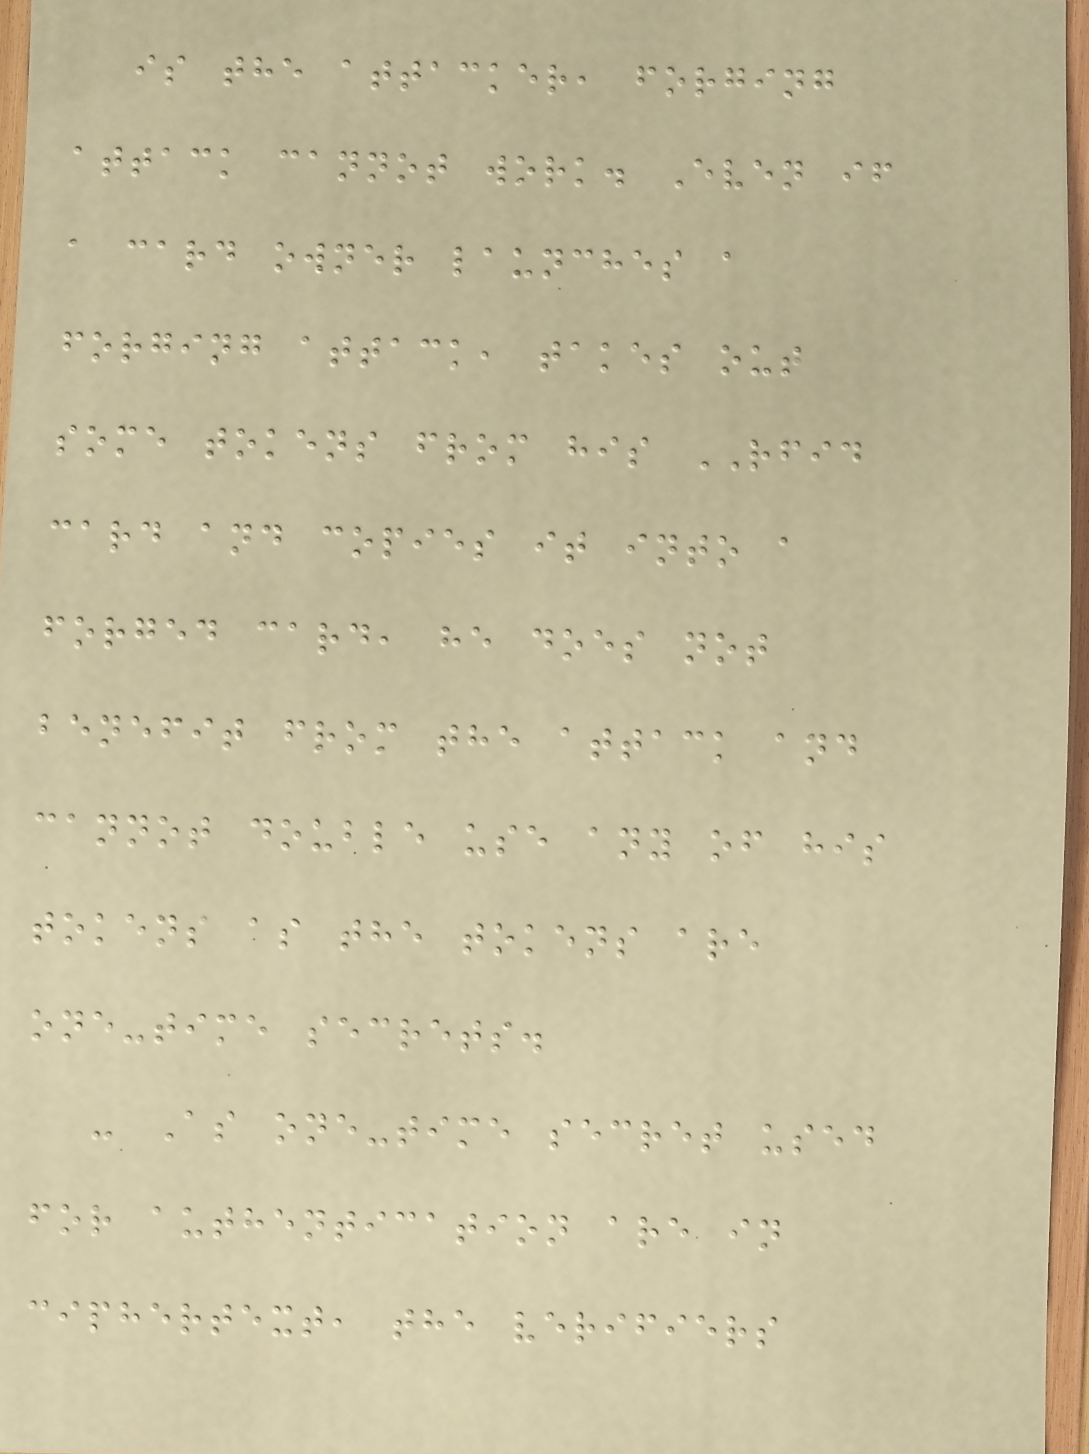is the attacker, forging
attack cannot work. Even if
a card owner launches a
forging attack, takes out
some tokens from his RFID
card and copies it into a
forged card, he does not
benefit from the attack and
cannot double use any of his
tokens as the tokens are
one-time secrets.
- As one-time secret used
for authentication are in
ciphertext, the verifiers
